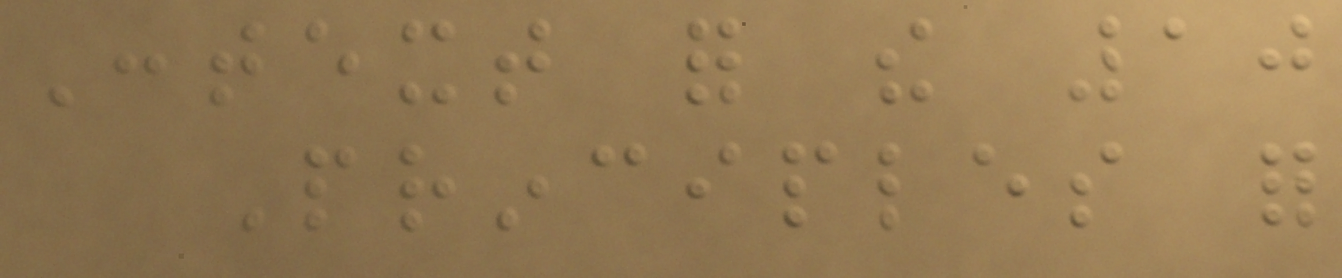Context for the 10
Principles for
